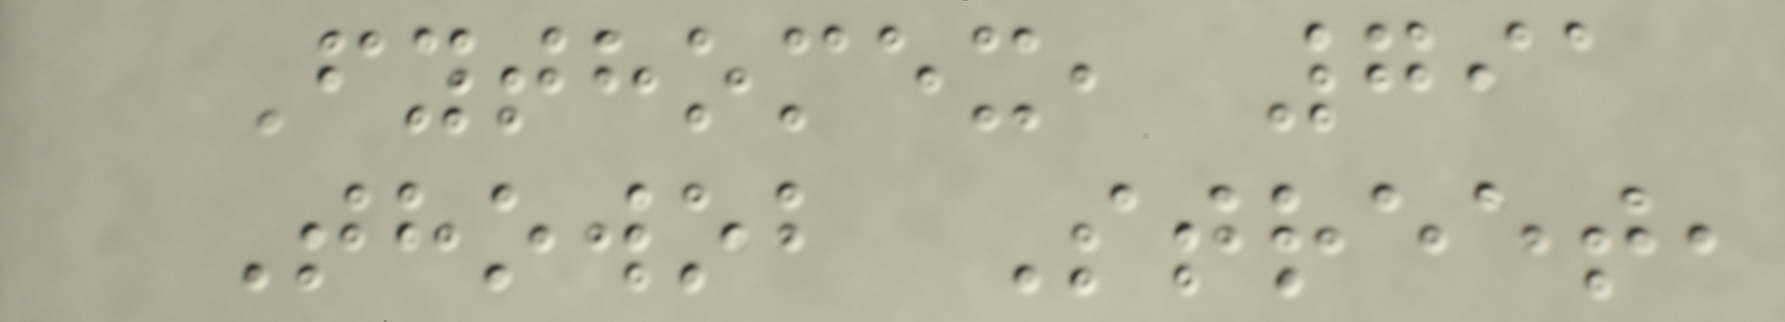Fythomex, 791
Thowob Street,
